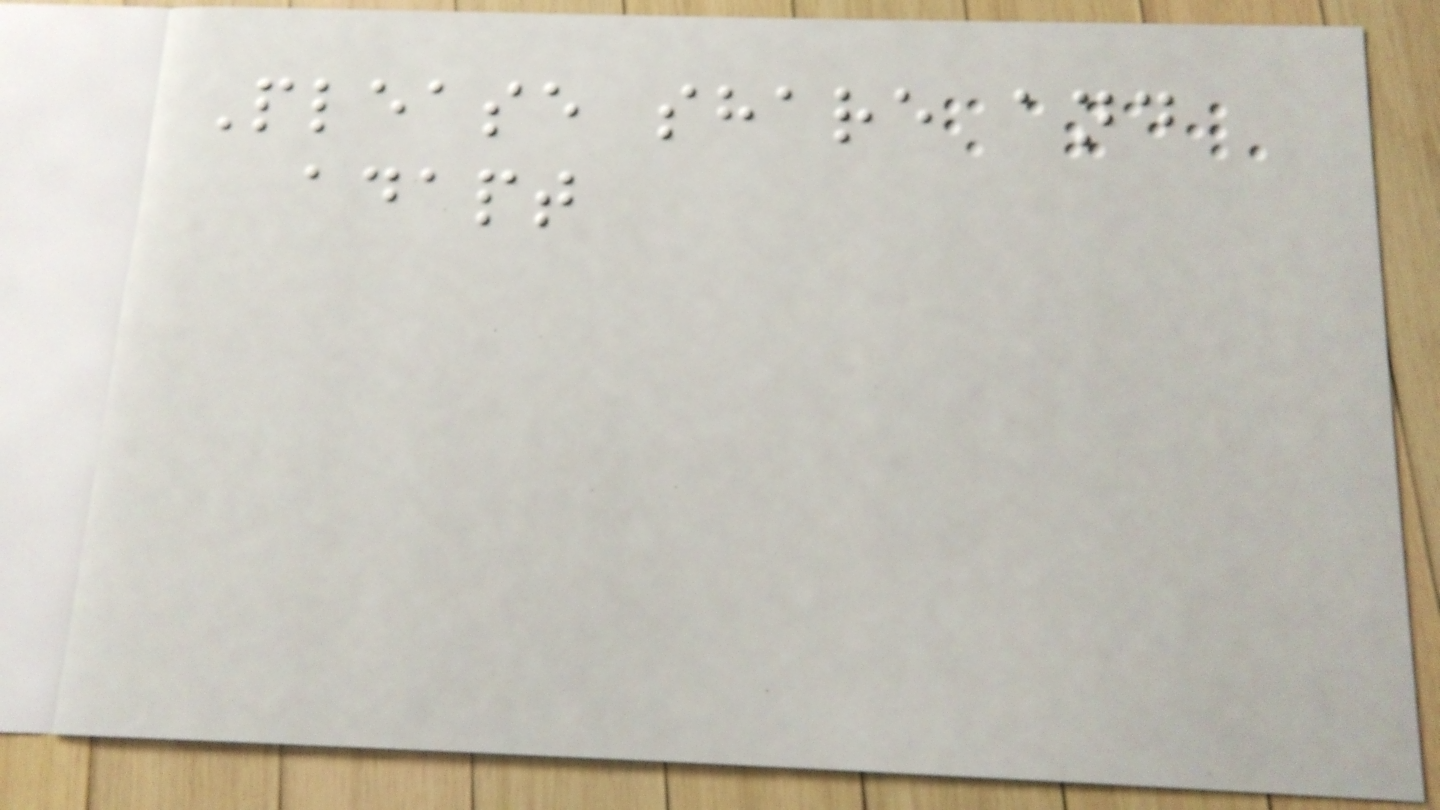Please share and
adapt
